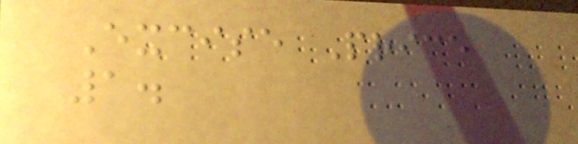Excise Price
1.
